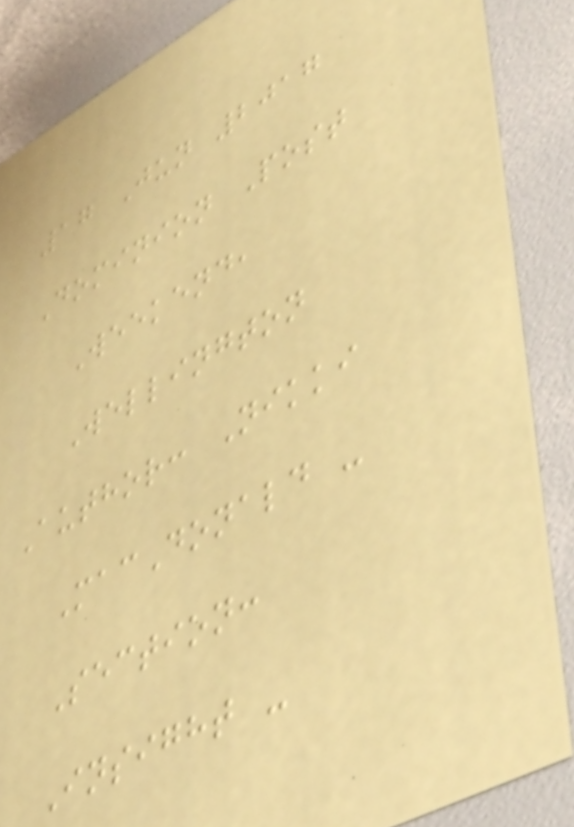17 Jun 2017
Dominion Post
Weekend,
Wellington
Author: Nikki
MacDonald -
Section:
Insight -
